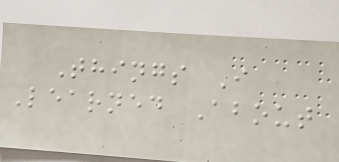Things I
Learned About
